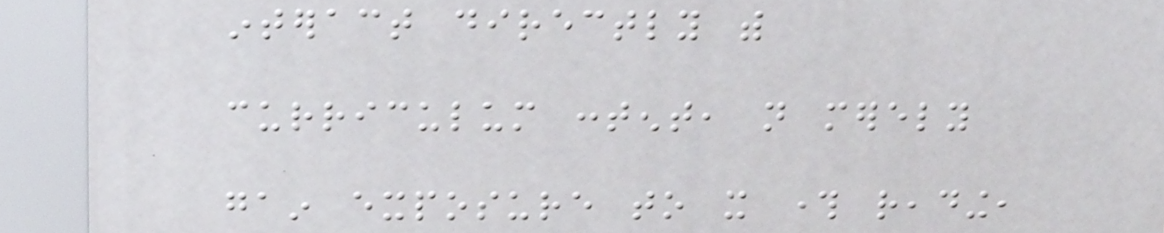interact directly with
curriculum content, not merely
gain exposure to it through reading,
